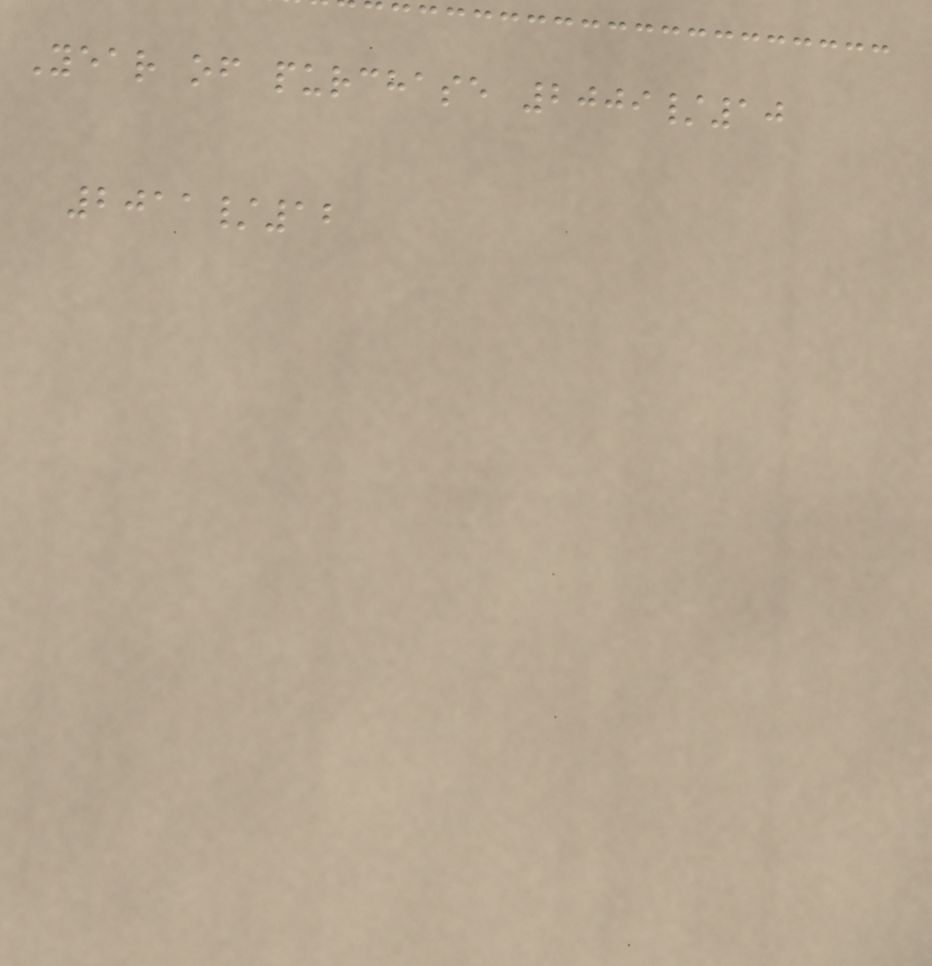Year of purchase 2009/10
2011/12
